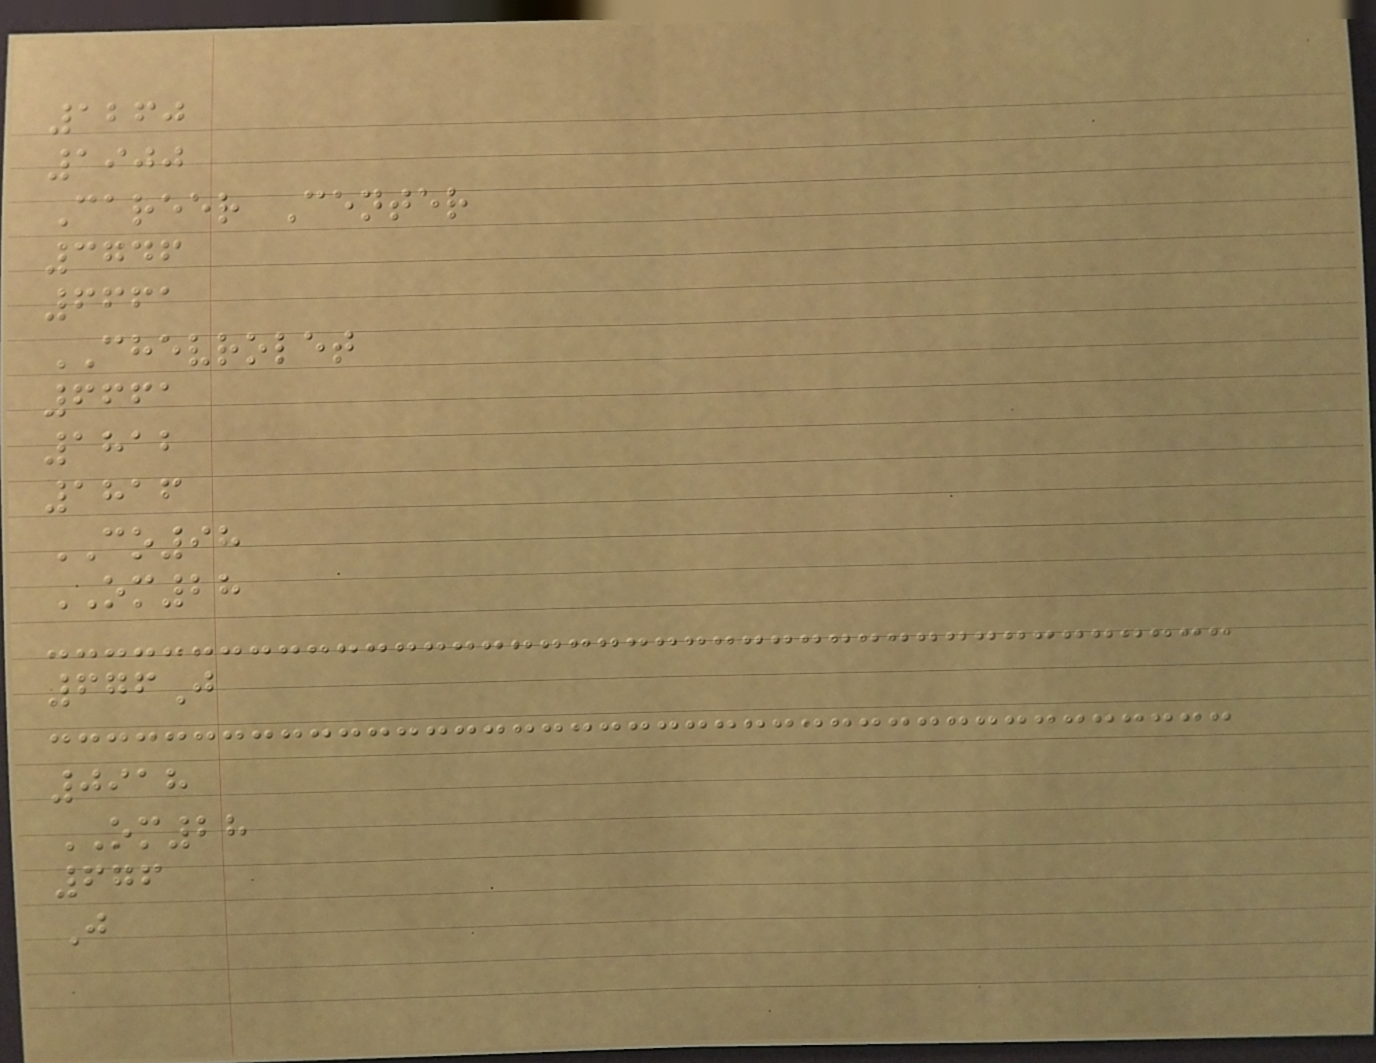1260
1900
Career Center
3746
6661
CHEVROLET
6661
1812
1816
CO98
OM28
676J
0918
OM28
676
J
